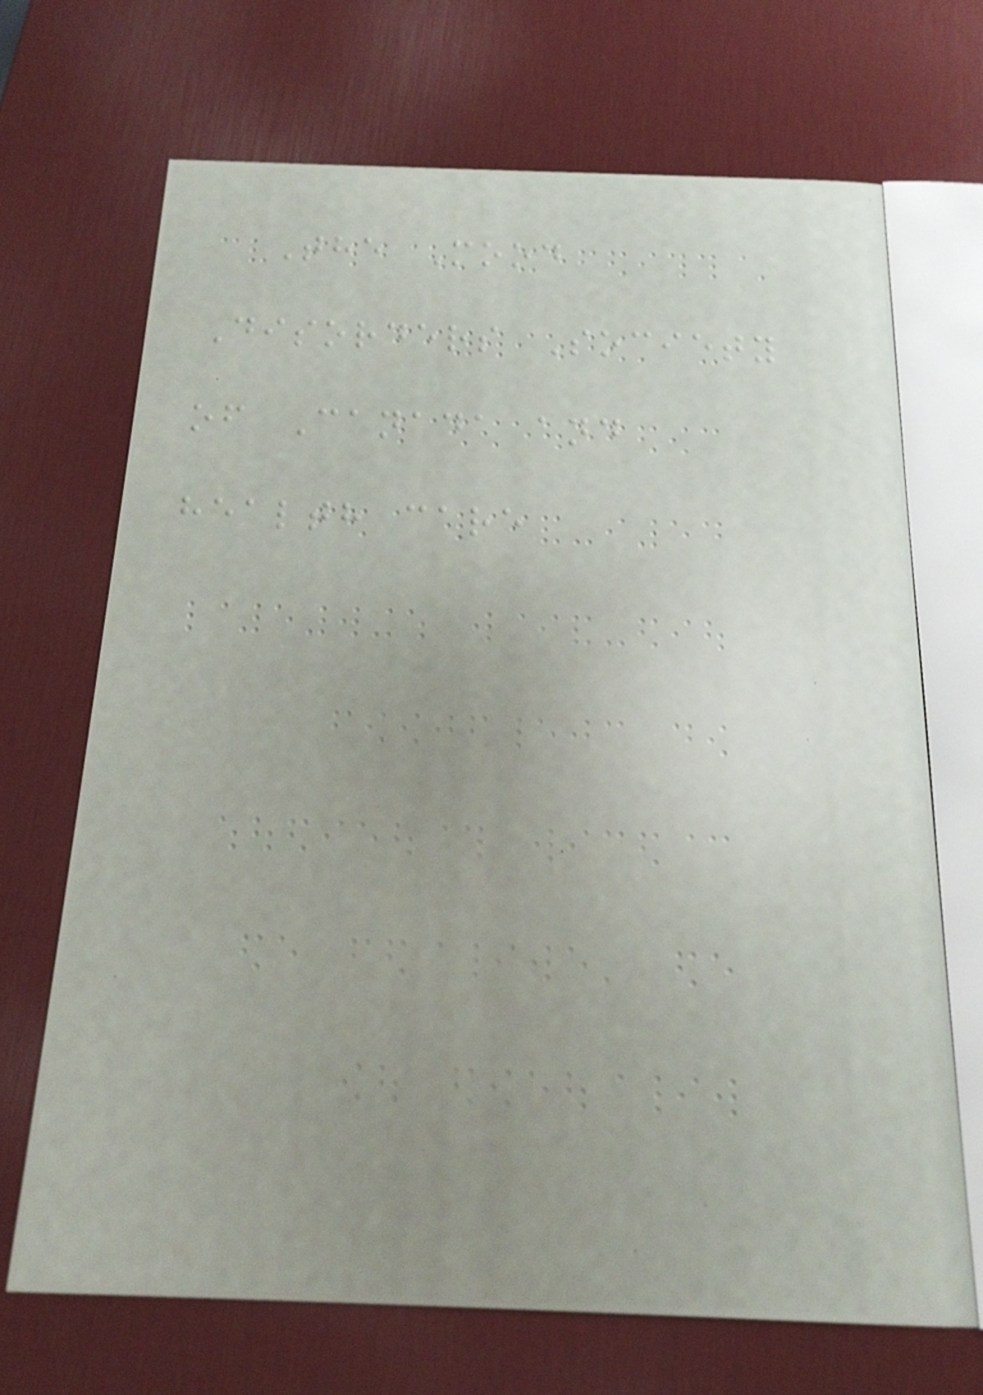The Mood
Disorders Society
of Canada and
health care
